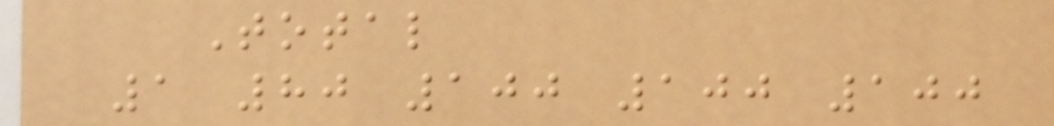Total
1 80 100 100 100
